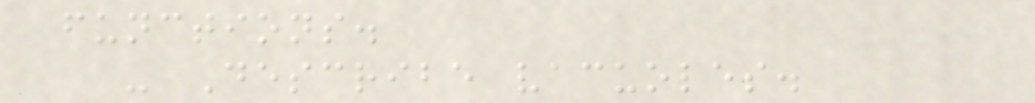functions.
- Describe vacuoles.
